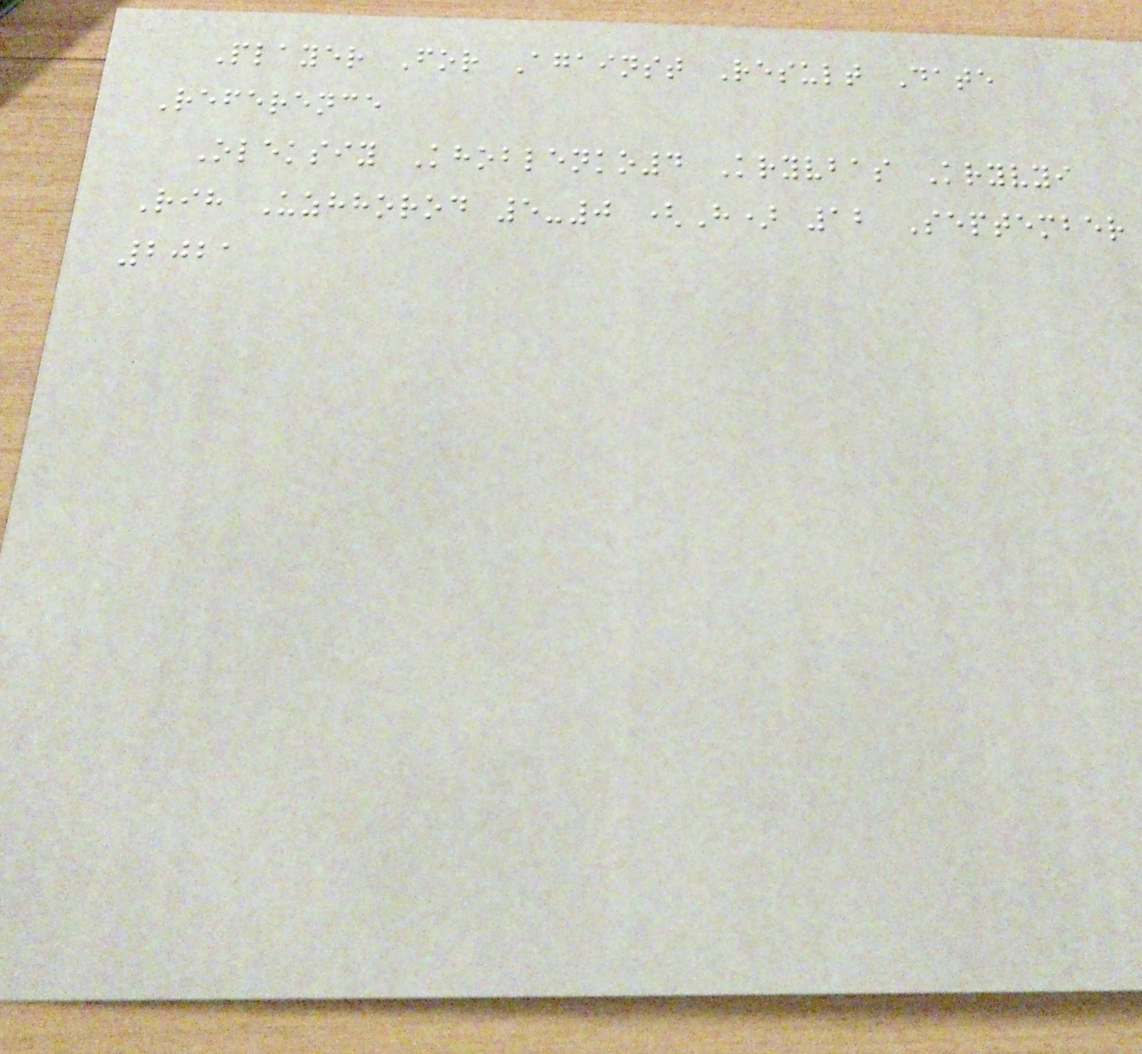Player For Against Result Date
Reference
Oleksiy Khoblenko4 Kryvbas Kryvyi
Rih Uzhhorod 5-0 (H) 12 September
2021
